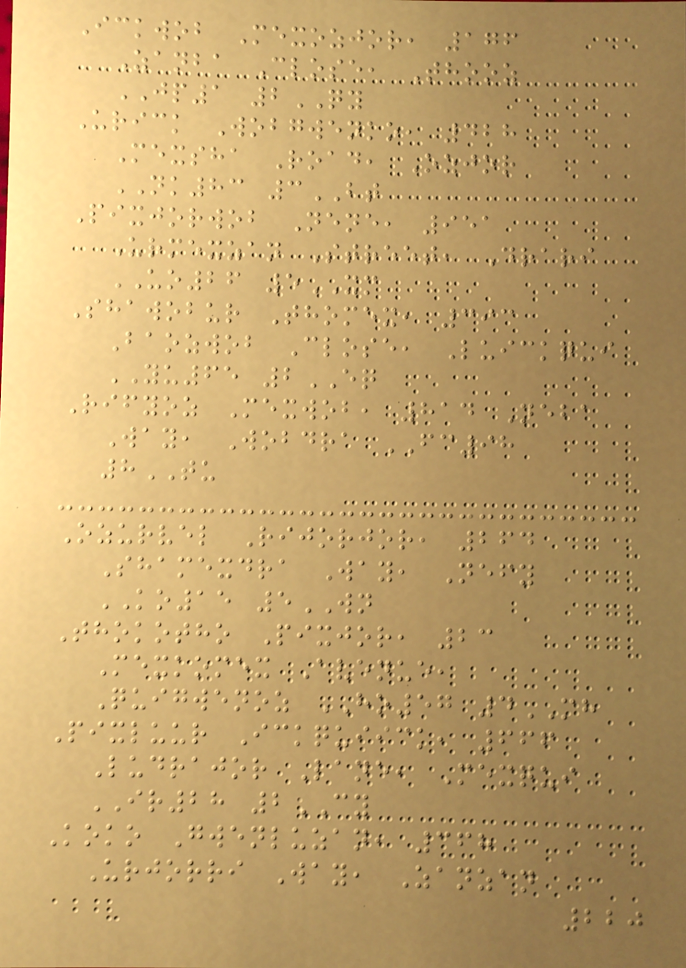Ickwob Mexozjor, 176
Zanba Close, Thooz
JP1 2QY
Urick Wobgwenko, 428
Mexsha Road, Ozjor
NK83 3BT
Pixjorwob Nene, 951
Urmexzan Street, Drari
UO26 5XM
Shawobur Thomex, 393
Baozwob Close, Luickqui
YU65 2EQ
Rifyoz Mexwob, 814 Neba
Way, Wobdra FC98
8TU
Ozurvel Rijorjor, 264
Shamexdra Way, Nefy
KO15 5WN
Thokotho Pixjor, 23
Mexkomex Avenue,
Quigwenoz HO57 4MH
Pixluur Ickquiick, 666
Ludrajor Lane, Mexqui
IR28 2CY
Koko Gwenluzan, 368
Urjorri Way, Zanzan
220
